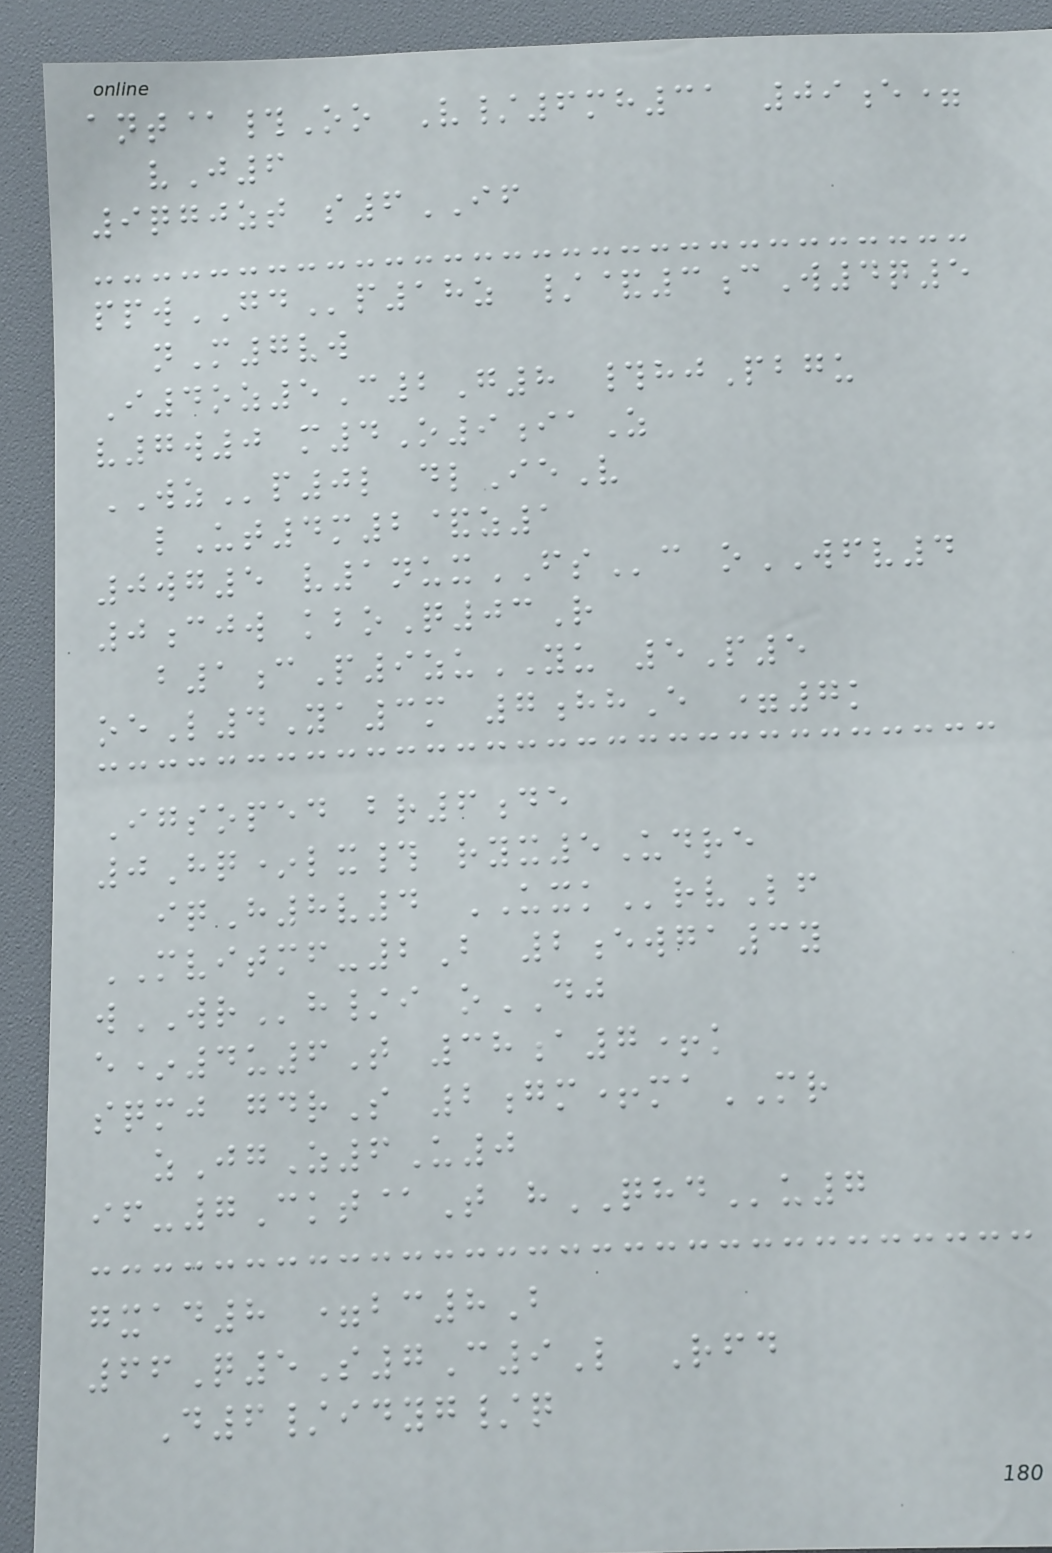ant@#Oo V/6mh31 09e=
vJ6
9qgjzt s6IF
ppwGDp18z /&3cW4q5
nM7vw
I4oz5C2G8 #hjPbgu
v7w0 m4O9iaZ
WZp0l dlIeV
lUt4m2&z1
0wg5 v1nuxFSc oWFV4
0cjw kboQ03R
b1cP9zuYU 5P5
oeL4Ya3m 7hhE =7k
Igsoped br6de
0Hq*lx# ryx5Udre
iqH8v4 UXKrvLf
MVITMF-2B 2ewga3y
wWRh/i oDJ
e*4u6T 38a7+k
sqmj gdrS 2gm+maMR
zJgZ6U0
if-7Ckt@T hQHDu7
gxad8 =bc8B
66Q5S7C9L Rfd
D6/idyg/q
